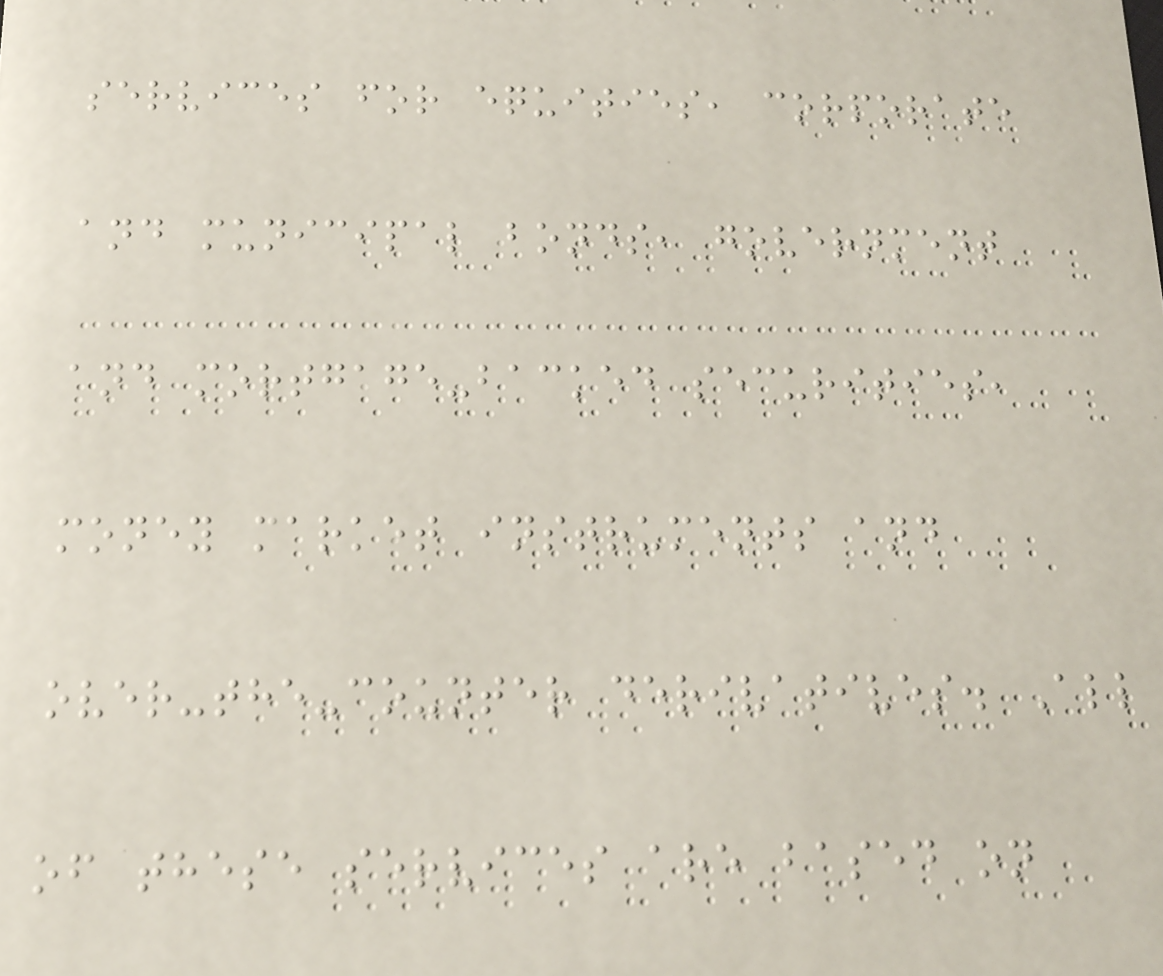services for equities, corporate
and municipal bonds, government
and mortgage-backed securities,
money market instruments and
over-the-counter derivatives. All
of these services are based on
